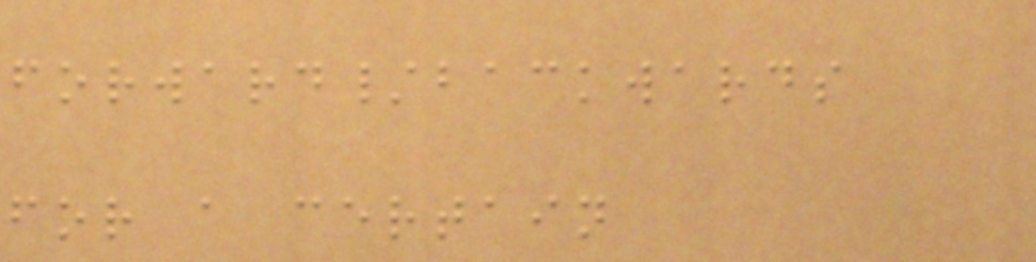forward/backwards
for a certain
